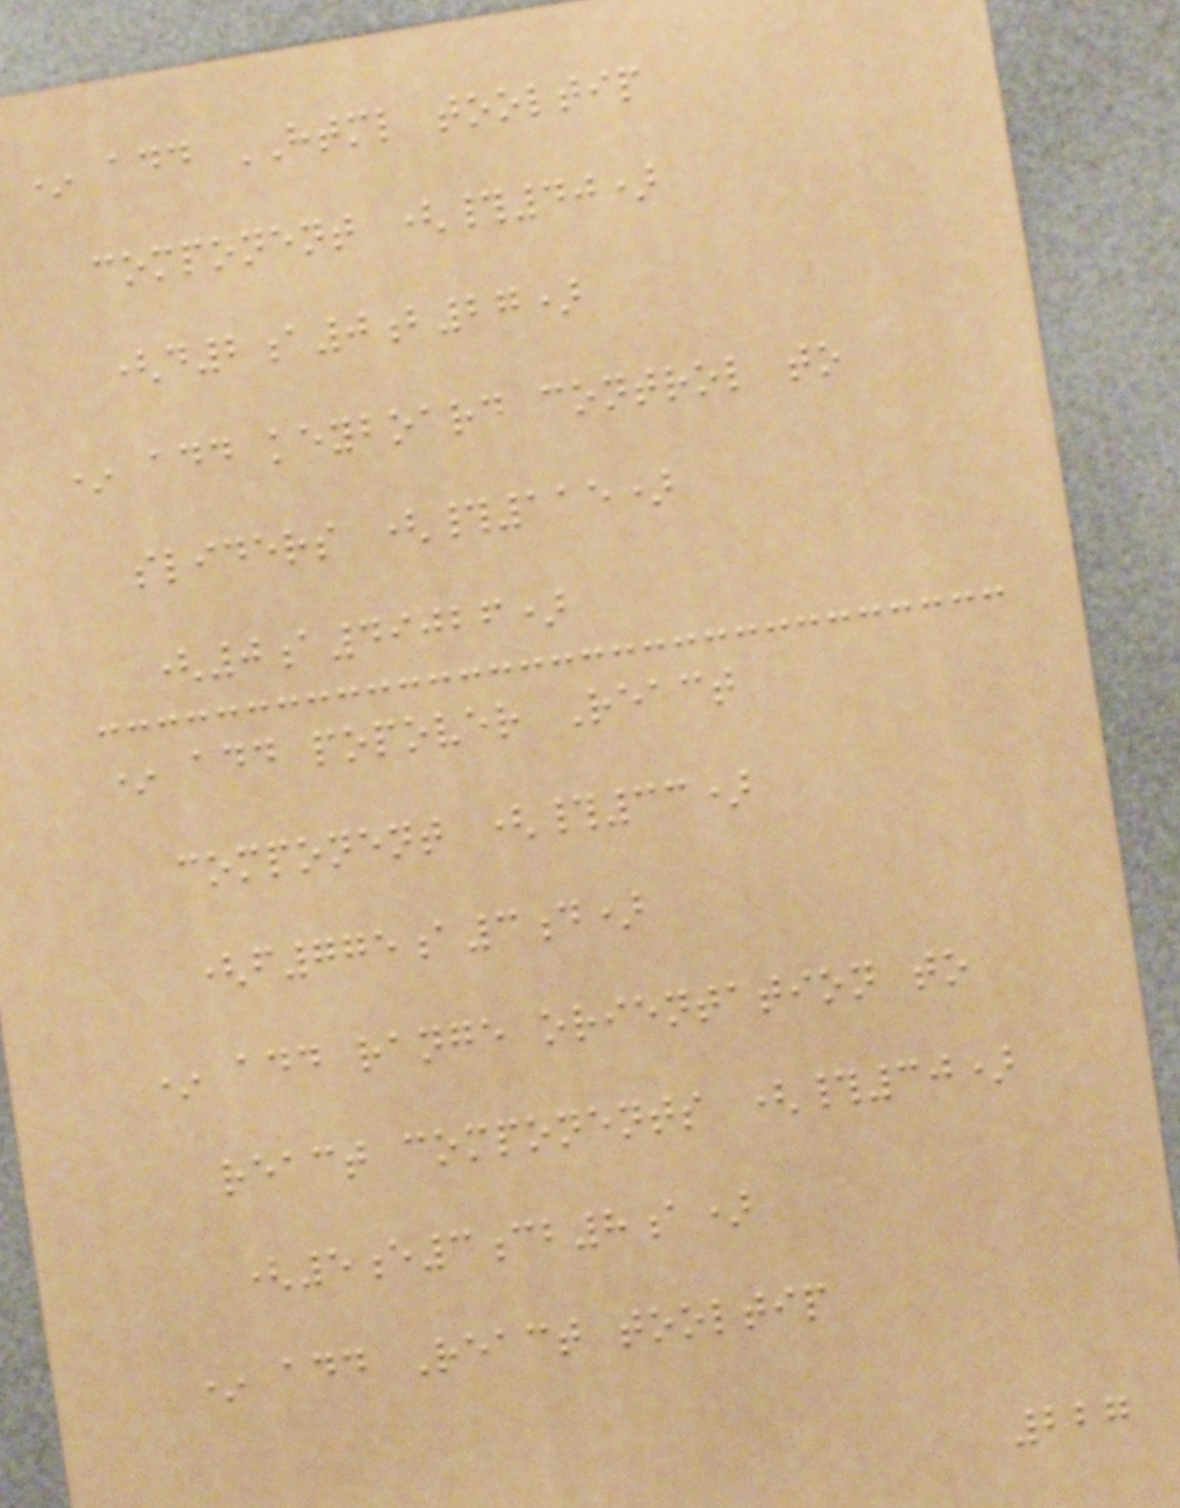* add HTML tooltip
component (#40)
(d2a0b27)
* add keyboard control to
sliders (#115)
(0a49026)
* add popover React
component (#33)
(f775a3d)
* add range orientation to
react components (#30)
(5e3cb8a)
* add React tooltip
227
